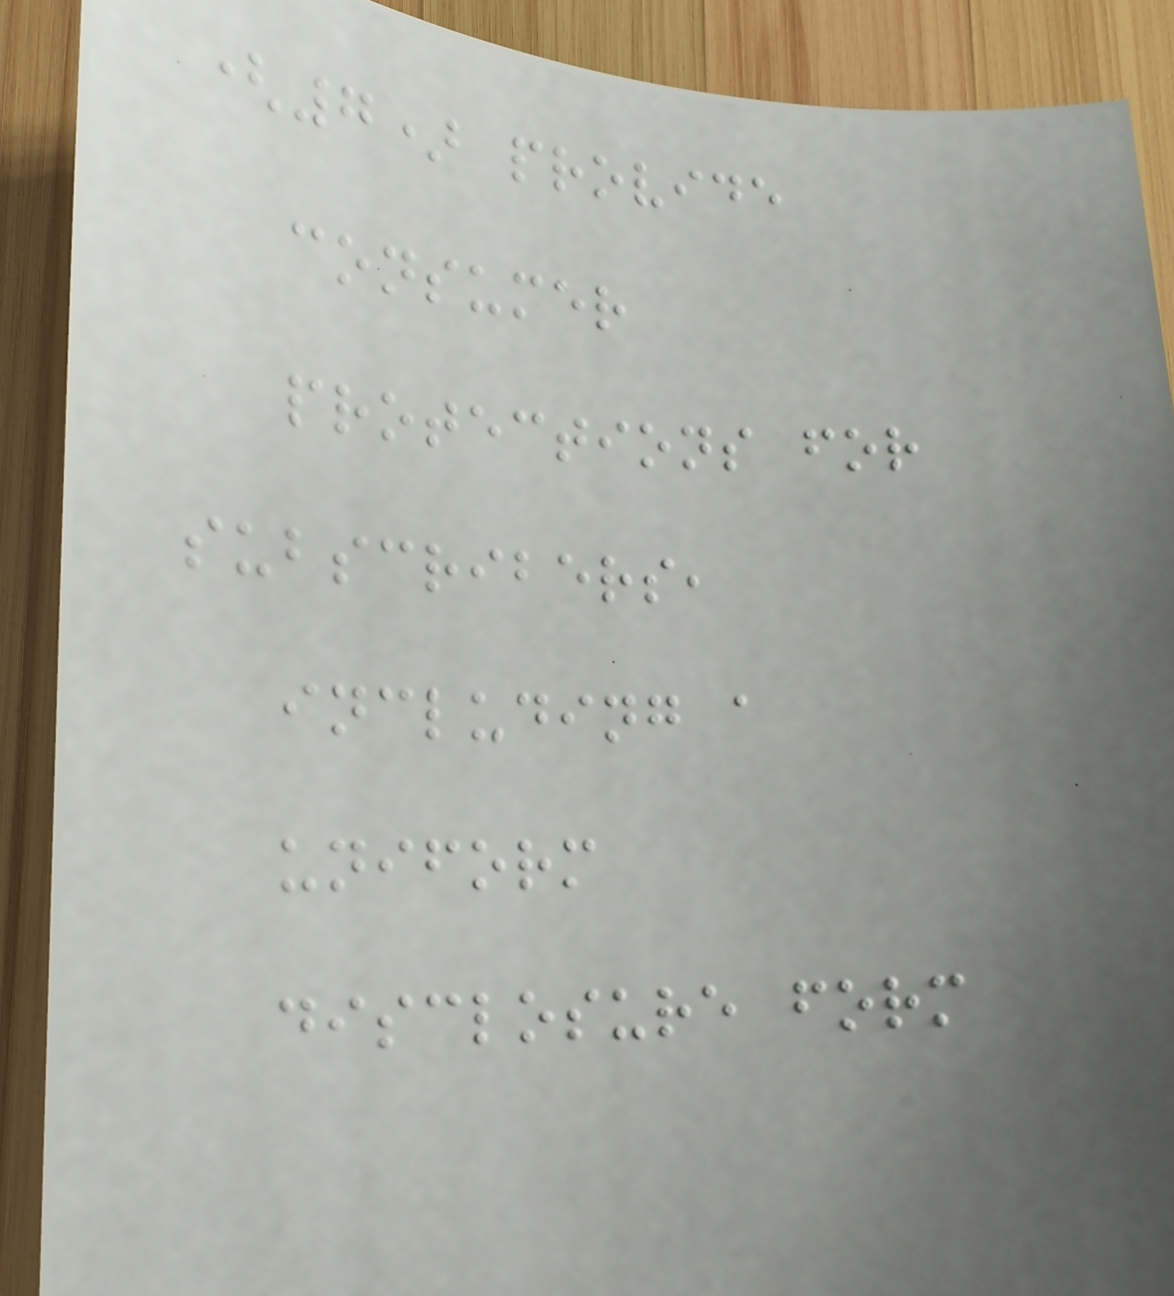(7) provide
consumer
protections for
subscribers,
including a
uniform
disclosure form
